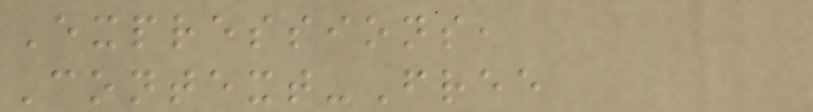Expressions,
Context-Free
